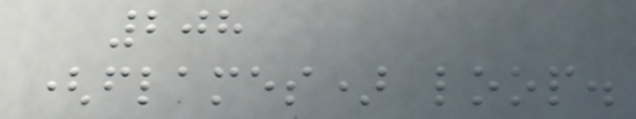208
(flames) loop.
